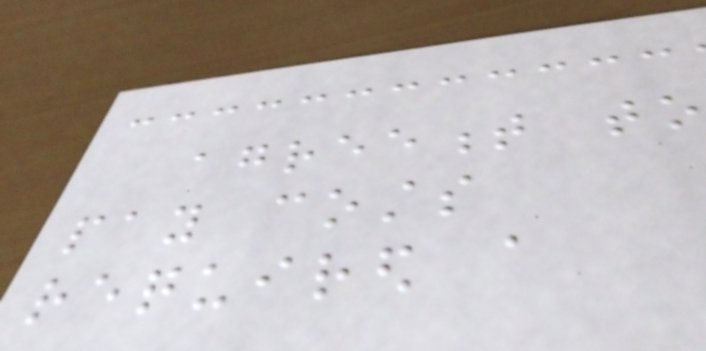agreement to
pay costs
required a
